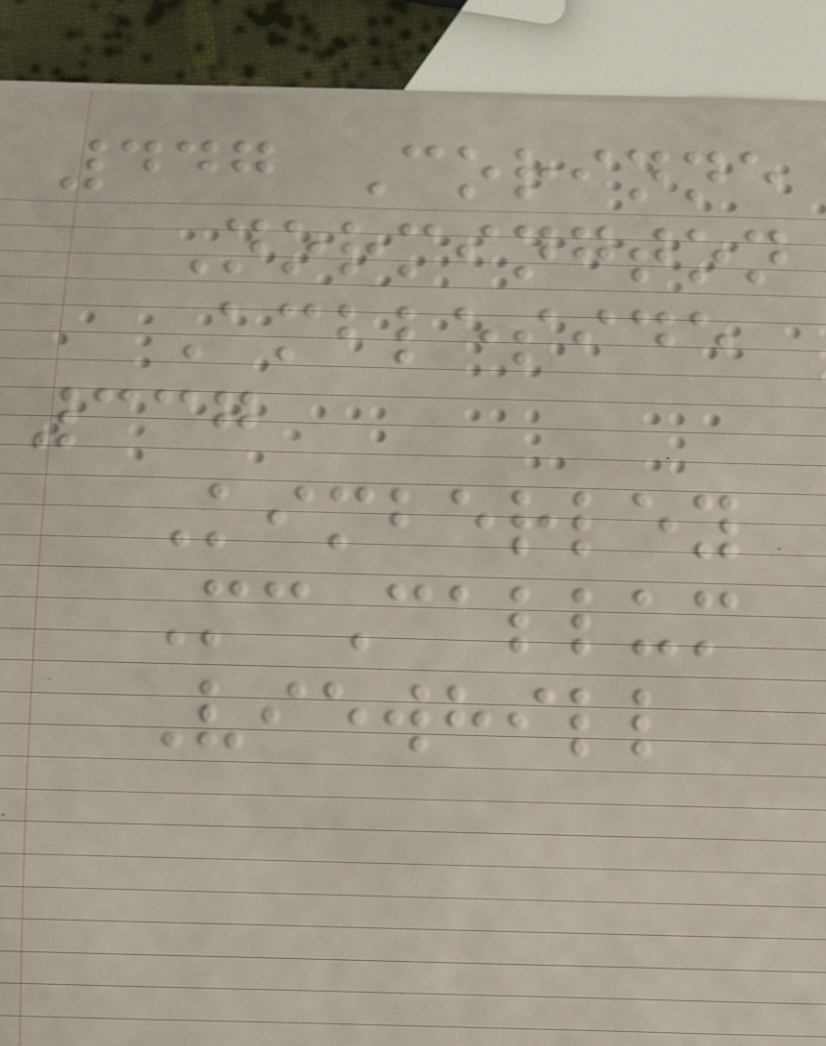447 Corinne
Normington
Ambleside
337
Kimberley
McCallum
Viewhill
